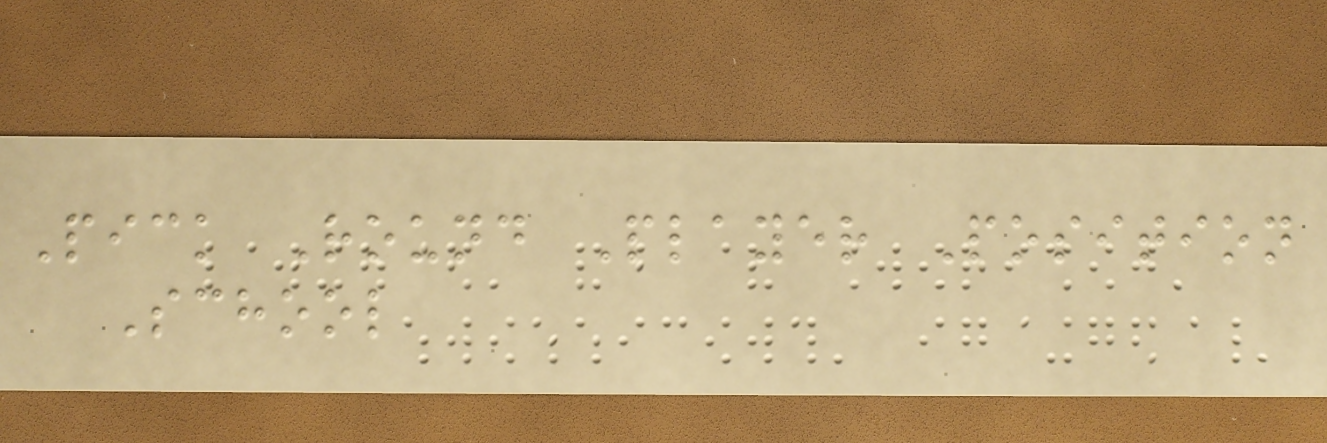Pick Round Player Position
School
